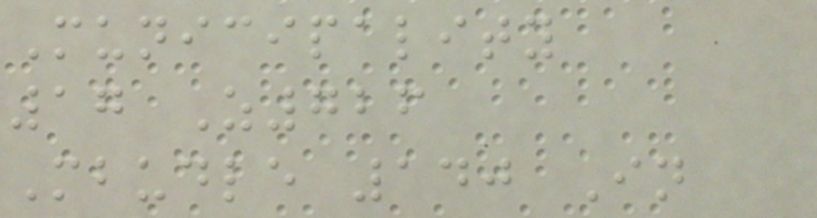Municipality
17 Z726
Mbudle 140 In
